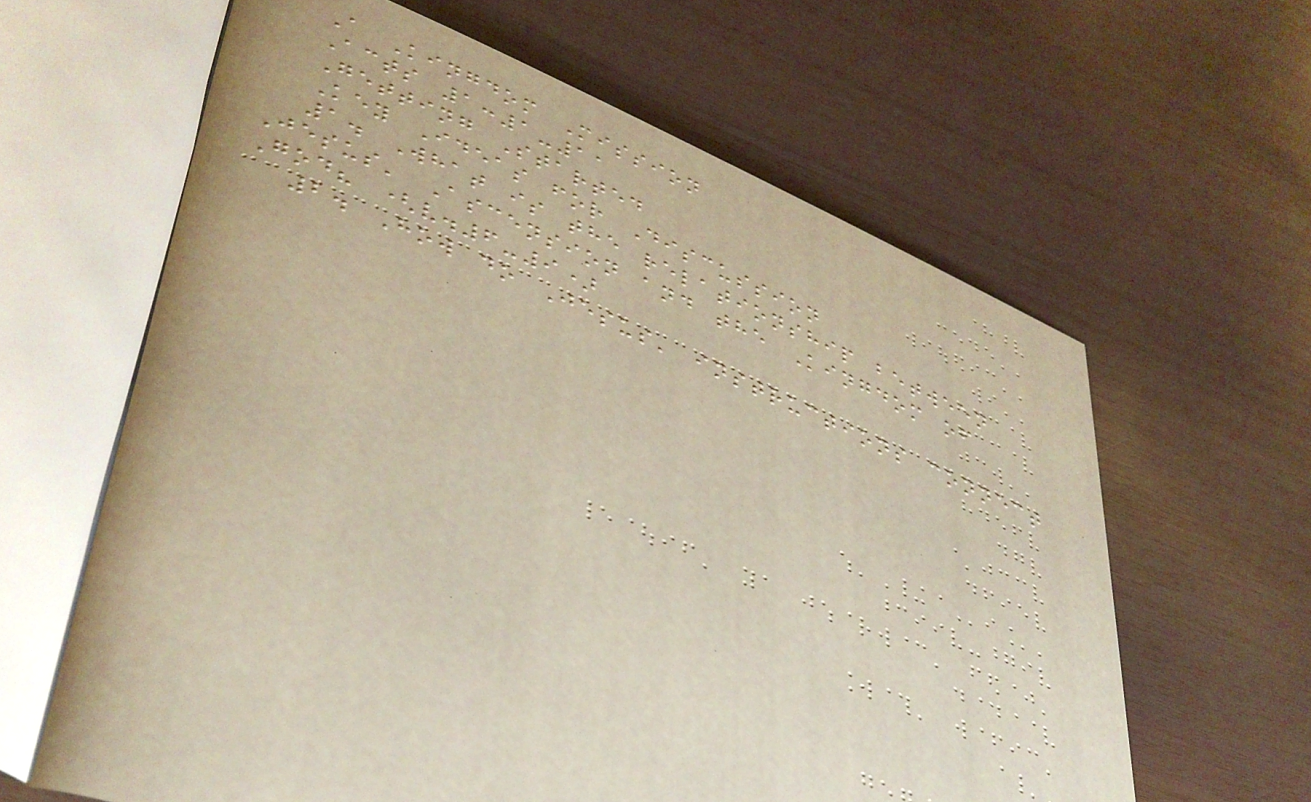A Kingdom Mission
Acts 1:1-11
Getting Started
Key Ideas for Discussion
1. What is the relationship between
Jesus' Ascension and the Kingdom of
God? (v.6-9)
2. How do Jesus' instructions connect
